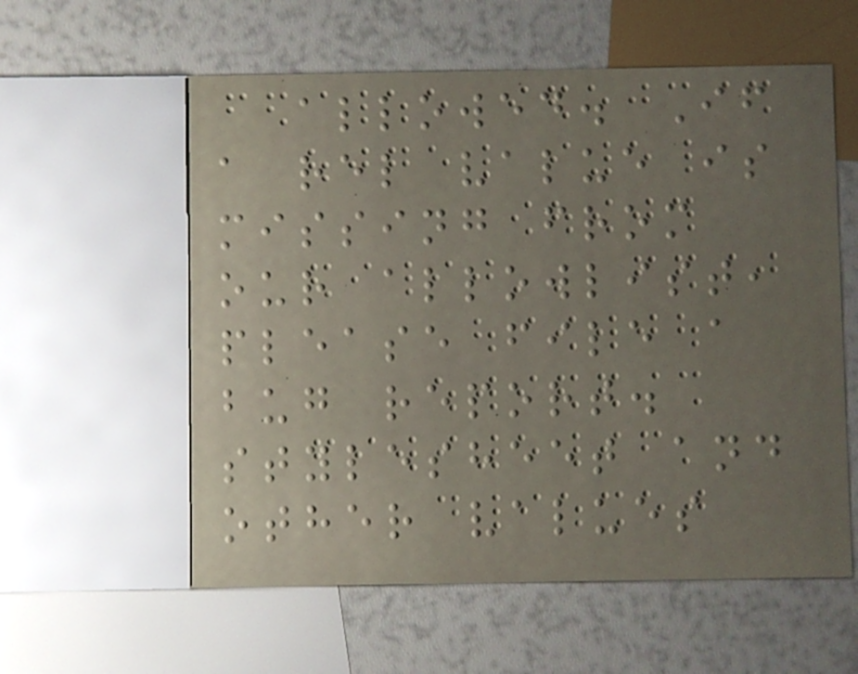allowed. If
a rel value is
missing from
our allowlist,
please file a
bug report.
stylesheet and
other values
